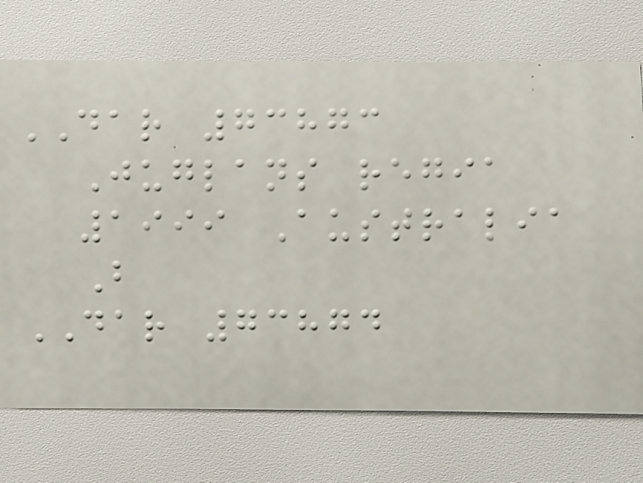DAR 73873
Juglans regia
1999 Australia
B
DAR 73874
